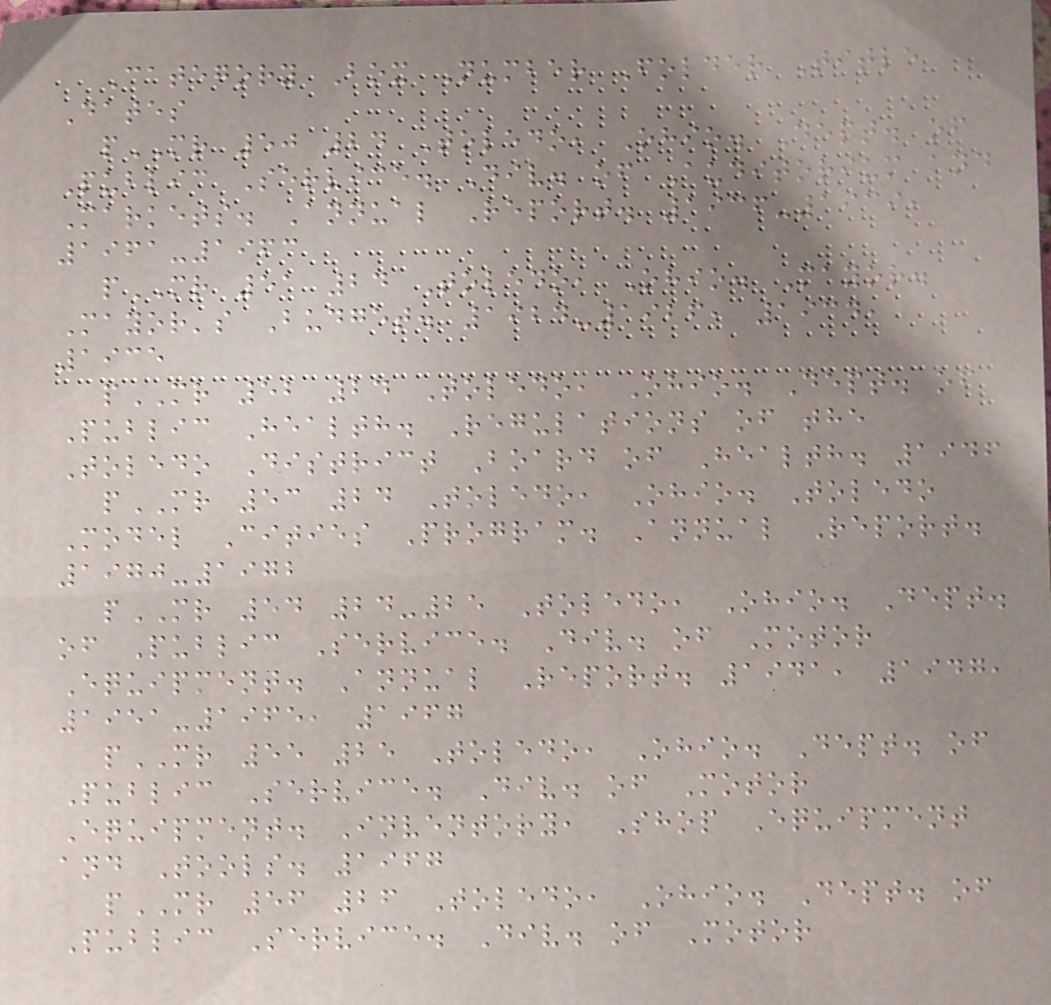Category Box Number Folder Title
Dates
pMR 50 24 Toledo, Ohio. Dept. of
Public Service. Div. of Auditorium and
Markets. Annual Report. 1936-1939,
1961-1963
pMR 51 24 Toledo, Ohio. Mayor.
Mayor's Budget. 1924-1926, 1934,
1935
pMR 52 24 Toledo, Ohio. Dept. of
Public Health. Regulations of the
Toledo District Board of Health. 1946
pMR 53 24 Toledo, Ohio. Toledo
Model Cities Program. Annual Report.
1970-1972
pMR 54 24-25 Toledo, Ohio. Dept.
of Public Service. Div. of Motor
Equipment. Annual Report. 1941, 1947,
1951-1965, 1967
pMR 55 25 Toledo, Ohio. Dept. of
Public Service. Div. of Motor
Equipment. Inventory, Shop Equipment
and Tools. 1967
pMR 56 26 Toledo, Ohio. Dept. of
Public Service. Div. of Motor
